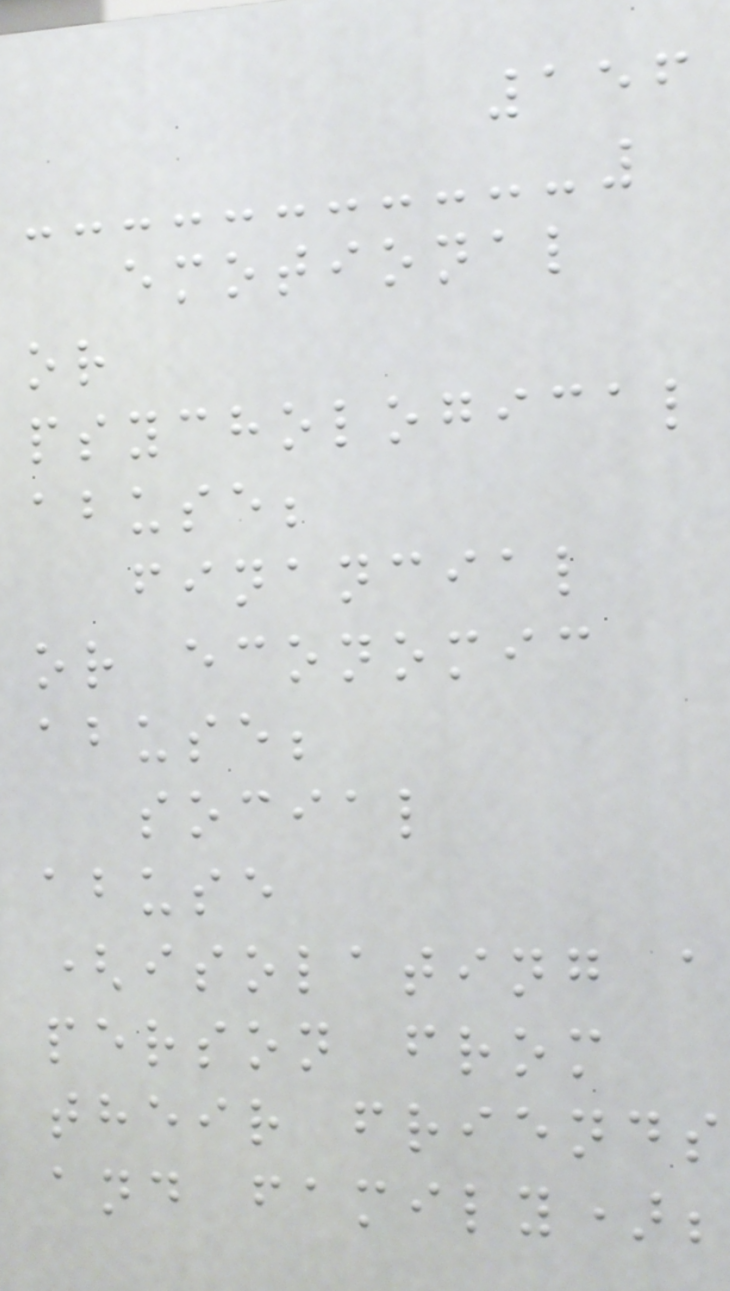156
emotional
or
psychological
abuse;
financial
or economic
abuse;
social
abuse
(isolating a
person from
their friends
and family);
